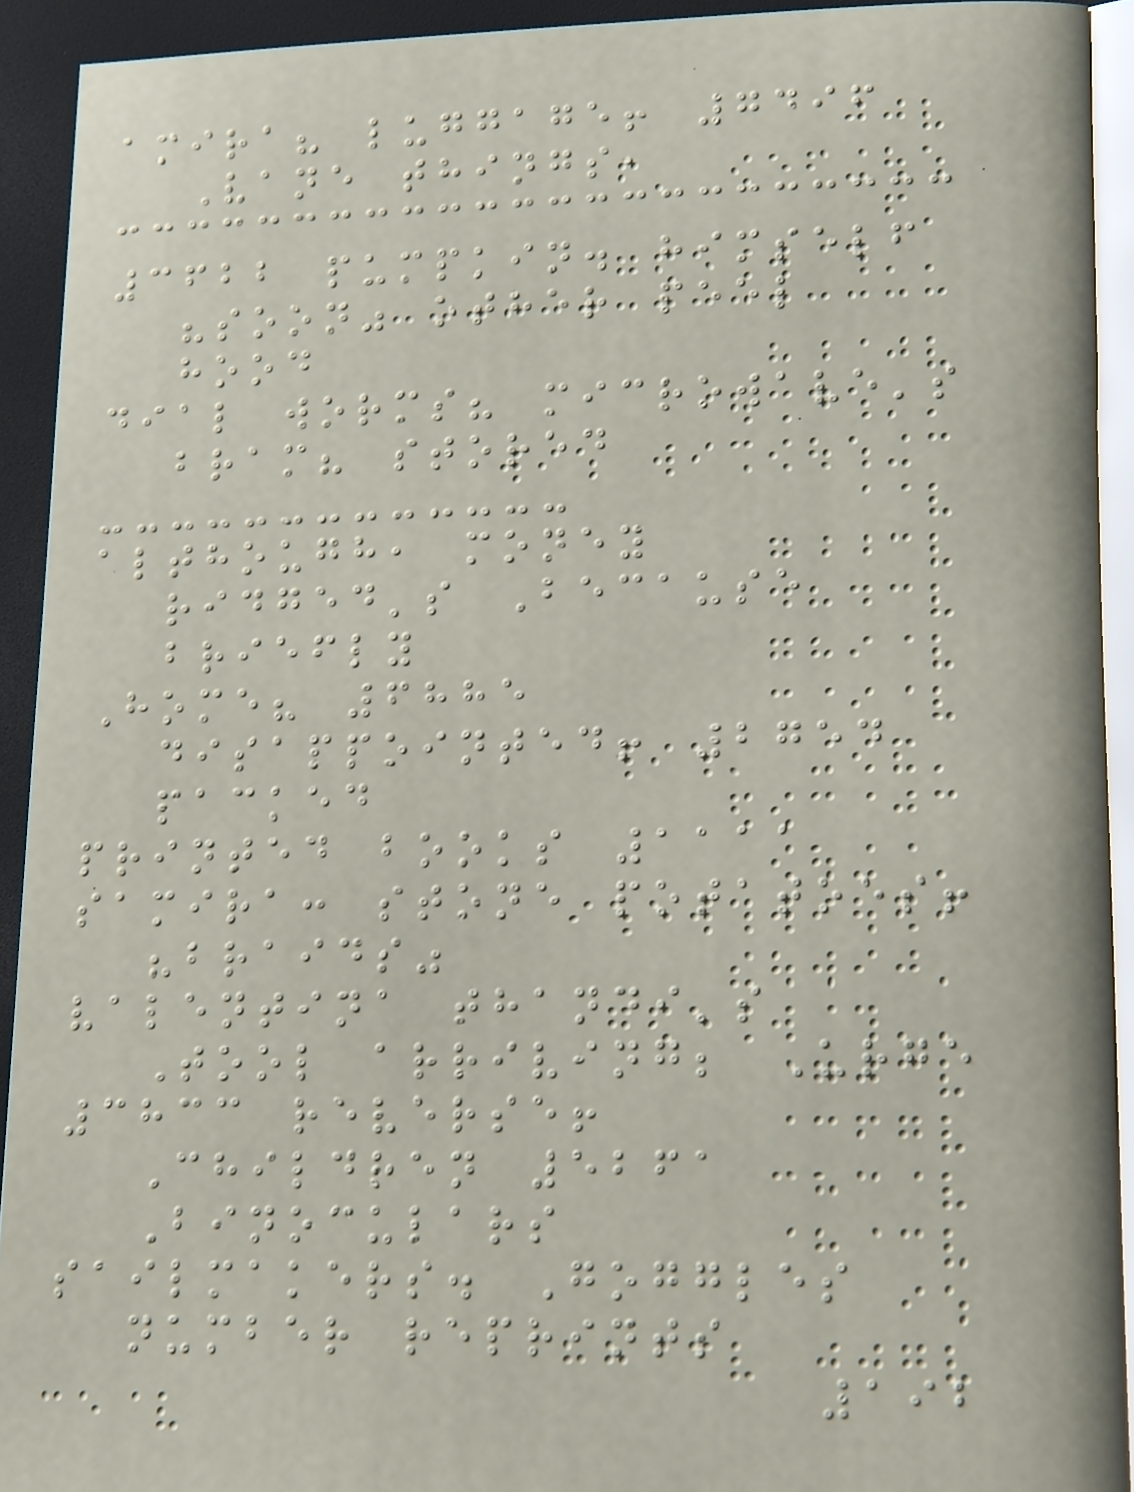amira? luggage! 7496
Vane things,
3622 pumpkin. himself
"soon" other peel
hood
dial worms? microwave's
bram? stored
although, money
ridged's Because
briefly
Home? 6885
disappointed! 2754
packed
printed books 1111
samira: stone potatoes!
"braids"
valentina thandi's
Tool arriving; Urge
3833 reverse!
Children 5261
Binoculars
sailmakers. Goggles
number reprints
192
